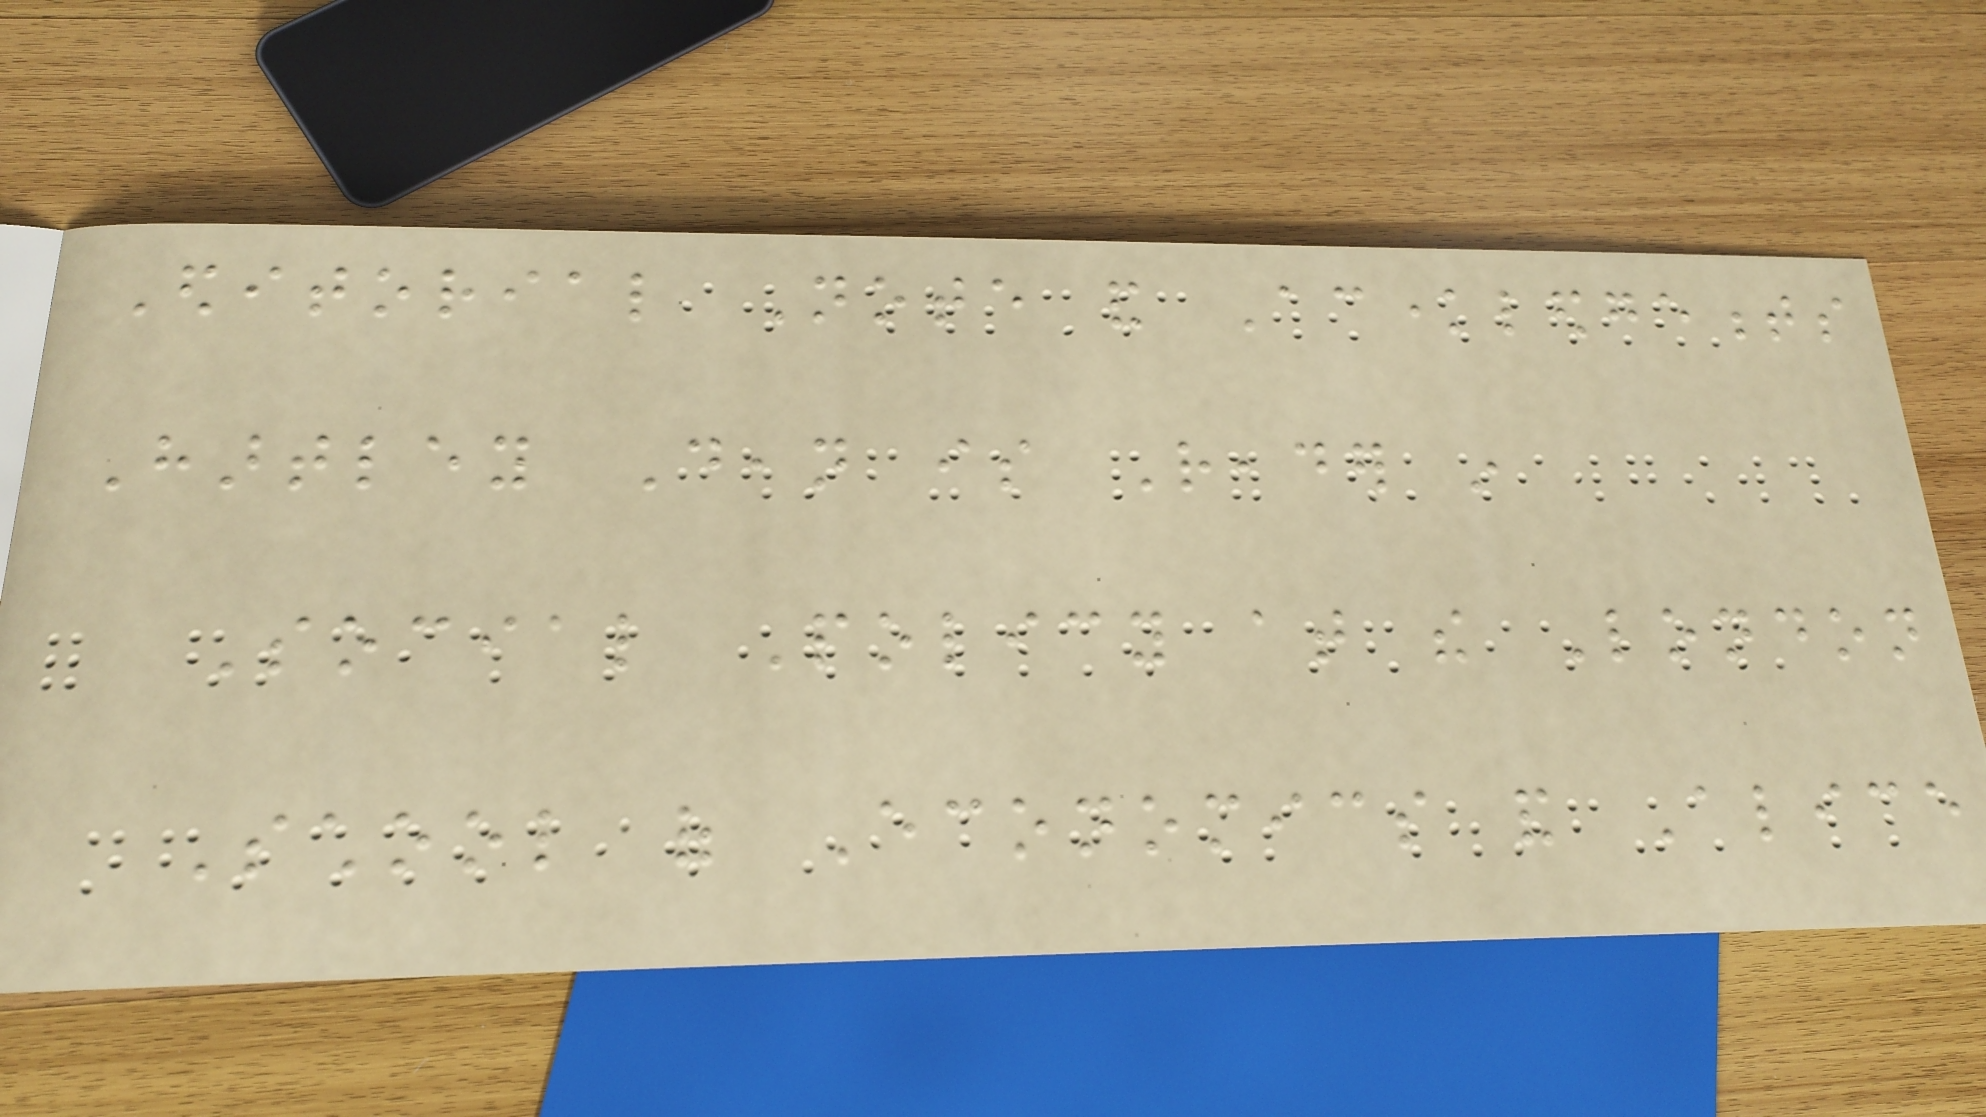Editorial Note and Acknowledgements
Hartley Dean is Reader in
Social Policy at the London
School of Economics and Alice
